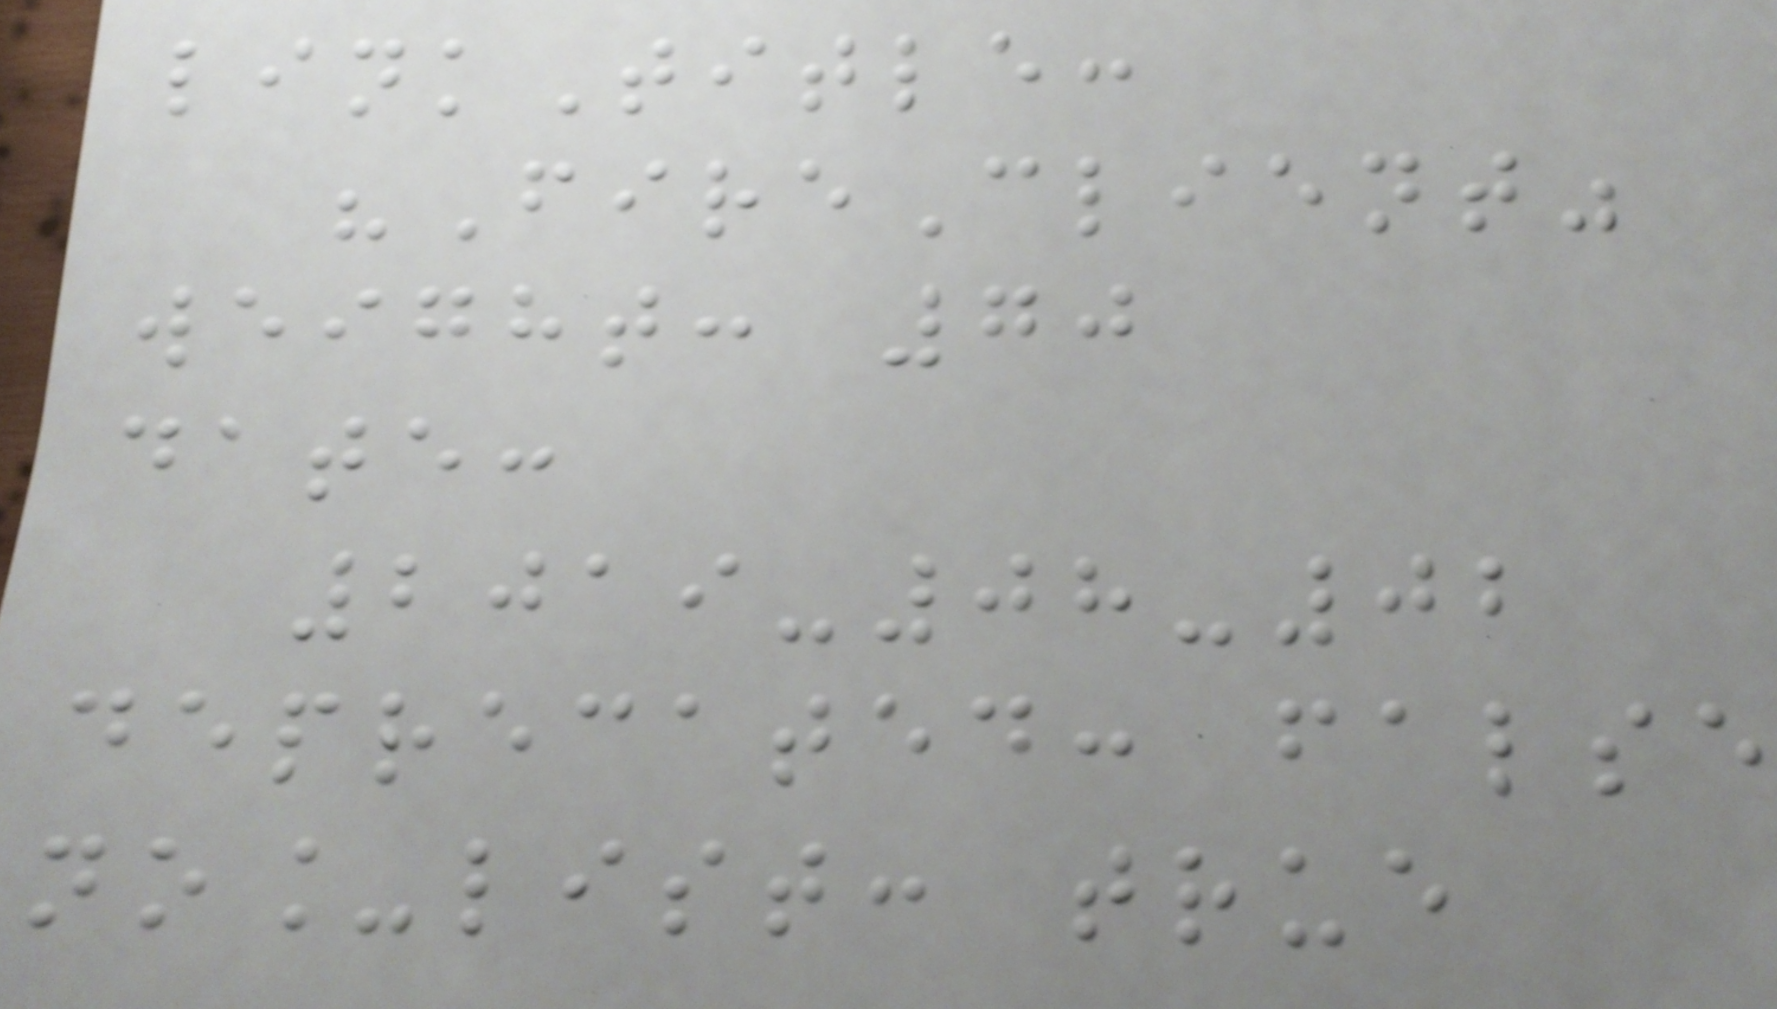linkTitle:
"FireClient"
weight: 70
date:
2019-08-02
deprecated: false
no_list: true
